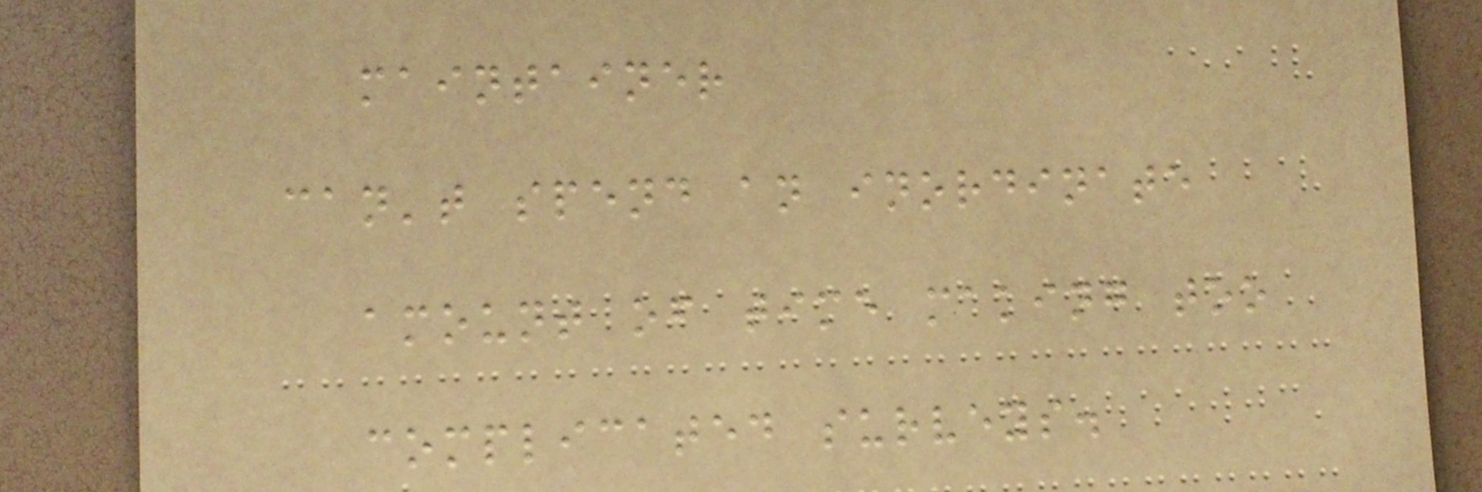maintainer
can't spend an inordinate
amount of time making too
complicated surveys.
